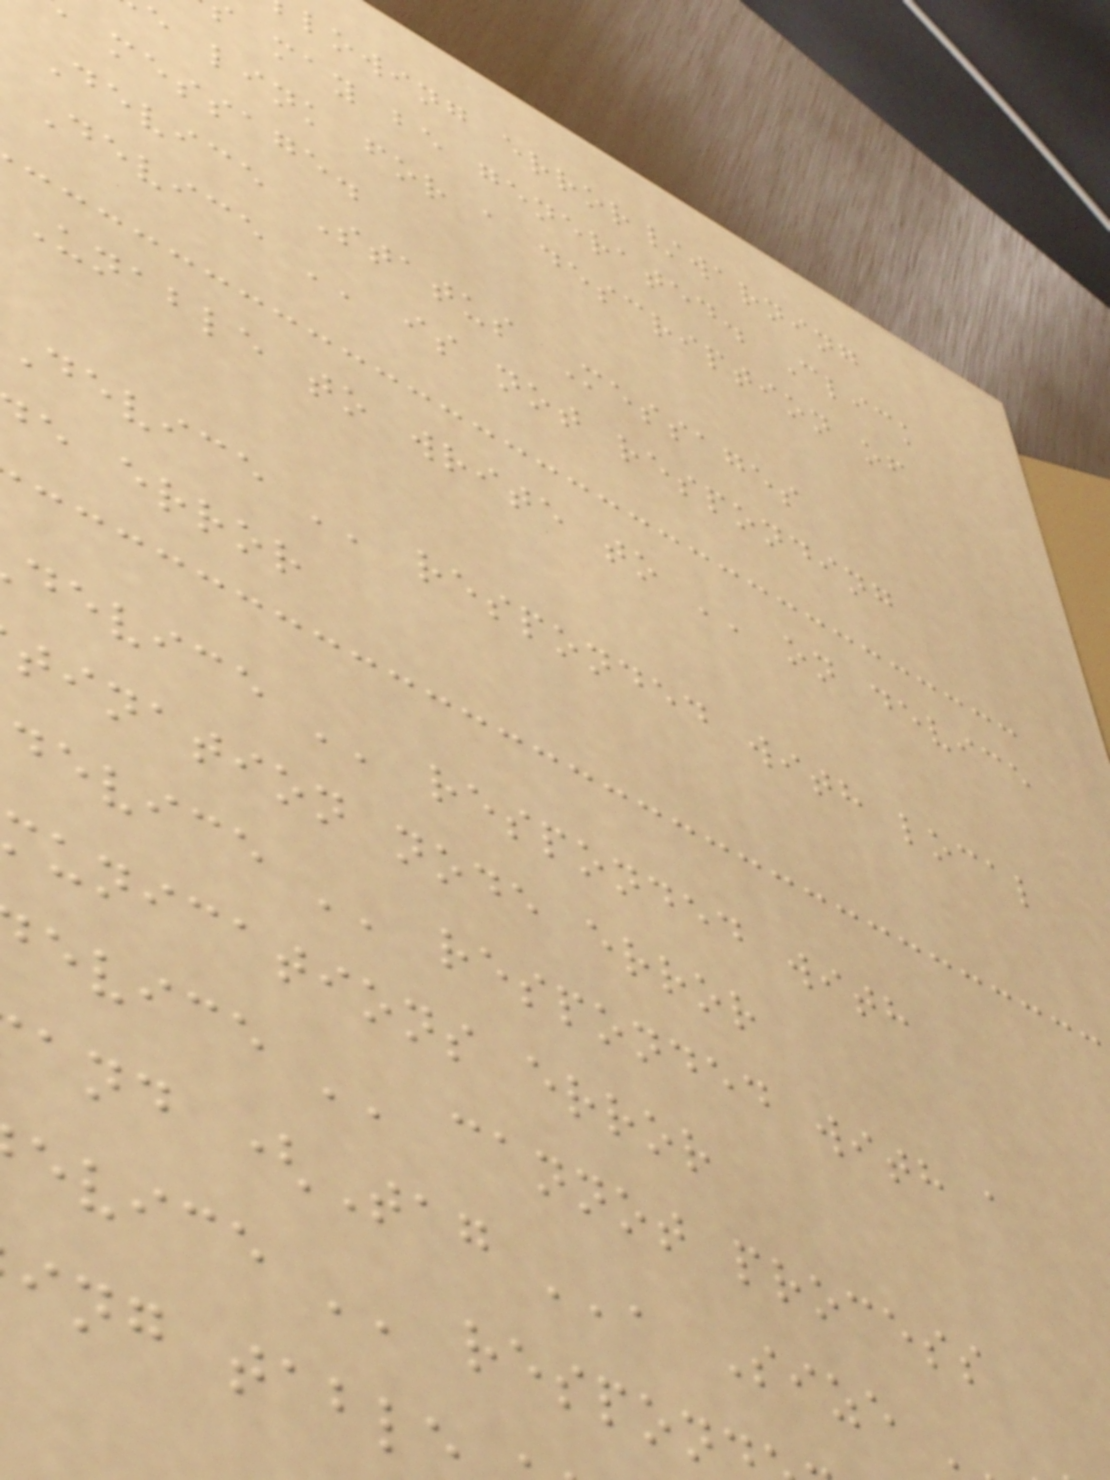lowing error/warning
may be generated. Click
e link for a description of
message.
Device Status Messages
Device '' is not responding
Unable to write to '' on device
Device '' responded with local
e error
device '' responded with
tination node error
device '' responded with a
munications error
evice '' cannot process
and (Tag '', Size '
evice '' respon
ing tabl
